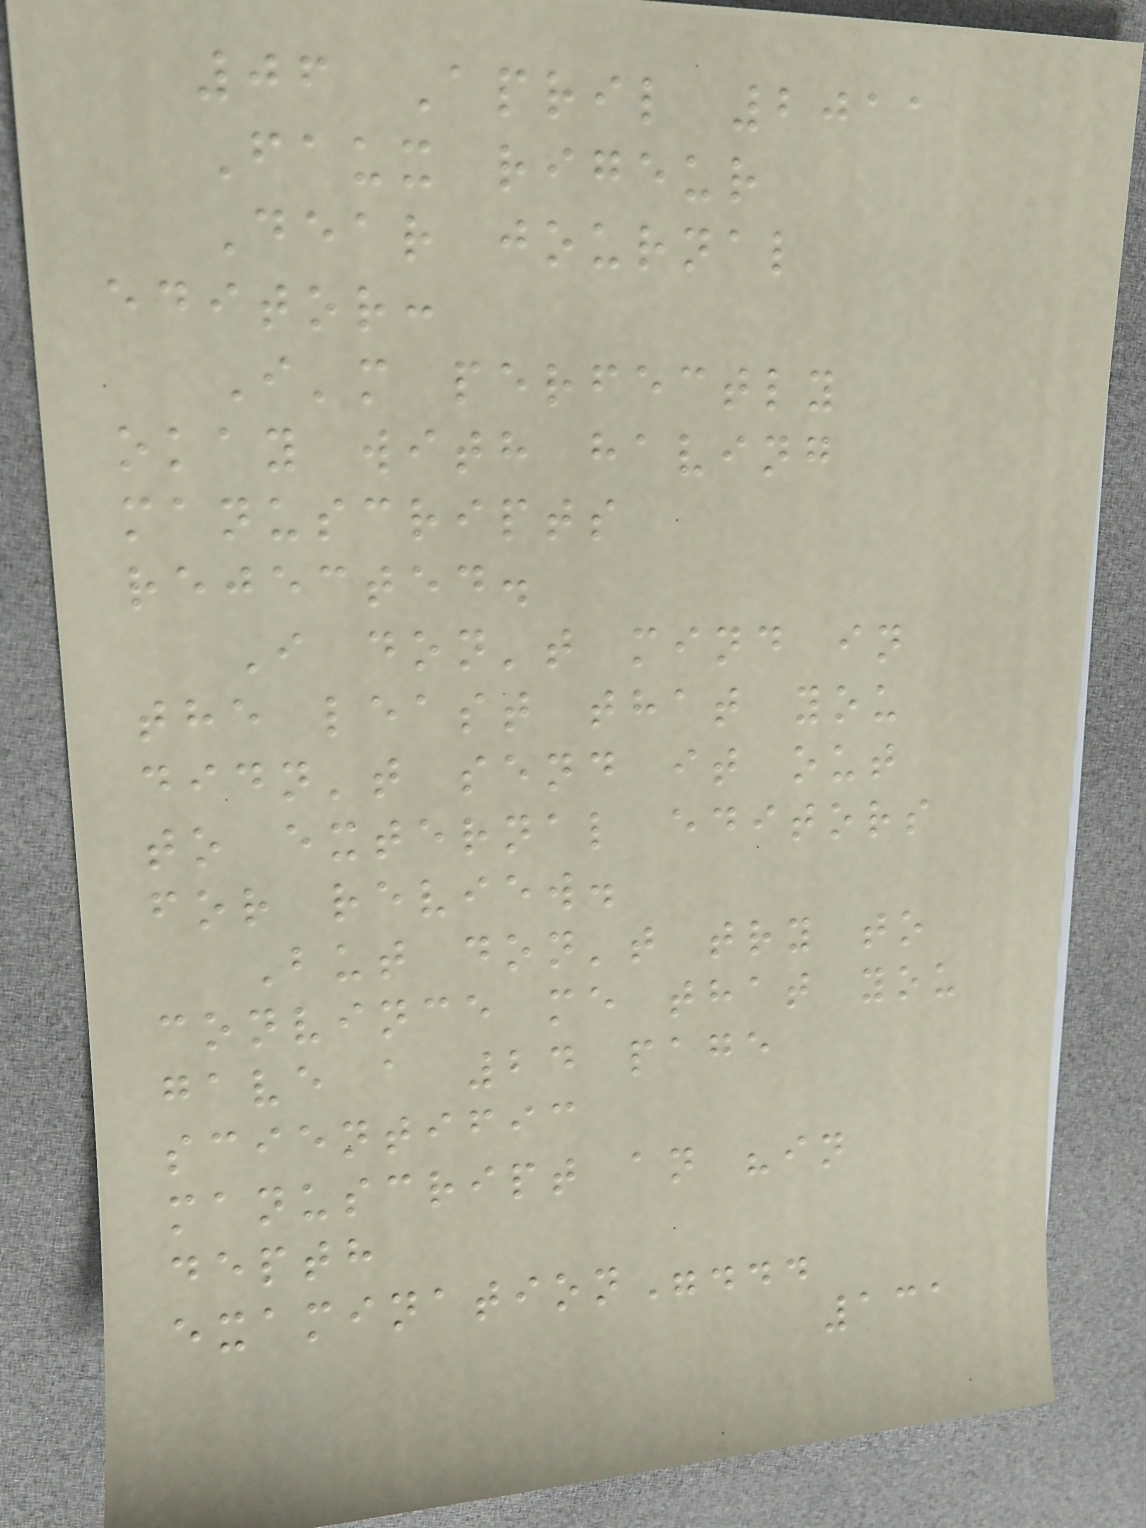06 April 2011
Faux rigeur
Dear journal
editor:
I'm perfectly
okay with having
manuscripts
rejected.
I don't mind in
the least that you
didn't send it out
to external editors
for review.
But don't try to
convince me that you
gave a 24 page
scientific
manuscript an "in
depth
examination"...
131
